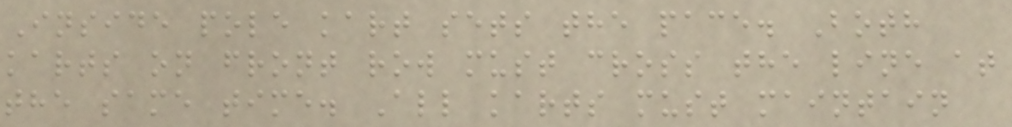Inside pole kart sets the pace. Both
karts on front row must cross the line at
the same time. All karts must maintain
